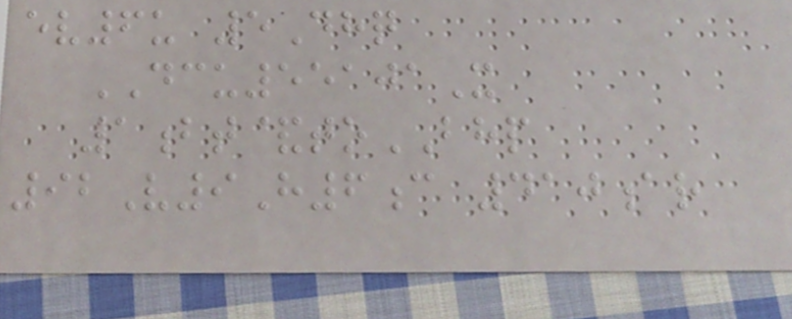ev6u 5Dhq
DCU55101X
1bt&toBHP
92V9H6c 410ar
